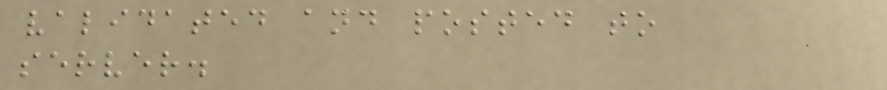validated and posted to
server.
